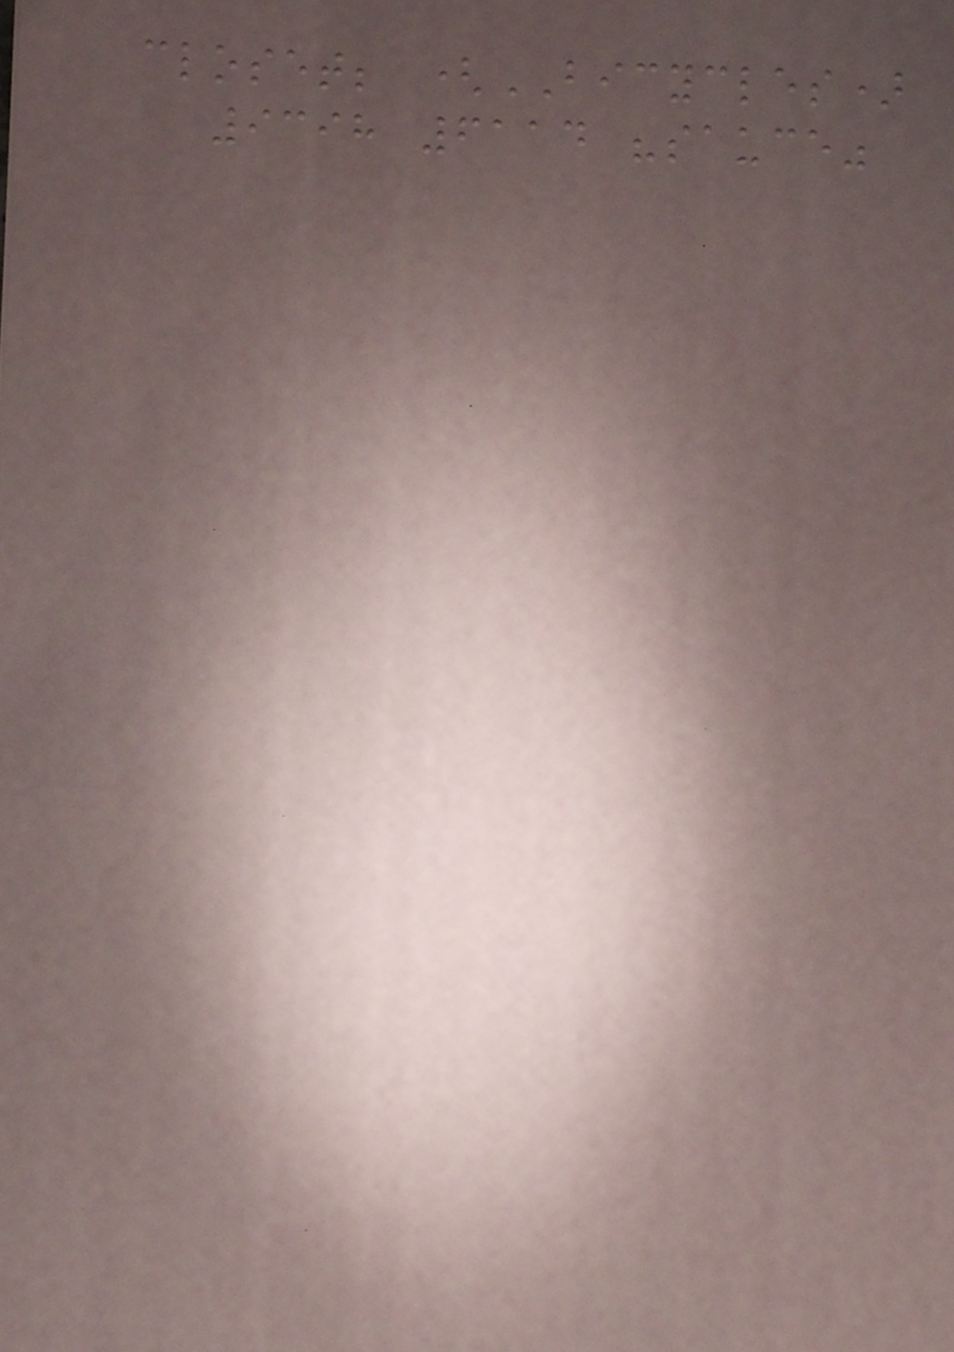closet; (BICYCLES)
9398 6114 "sauce"
